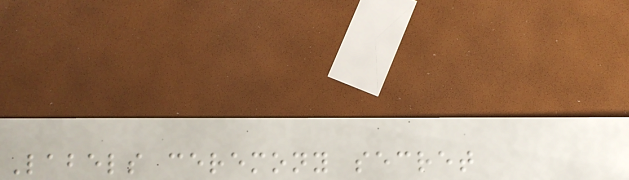Labels ceremony secret
